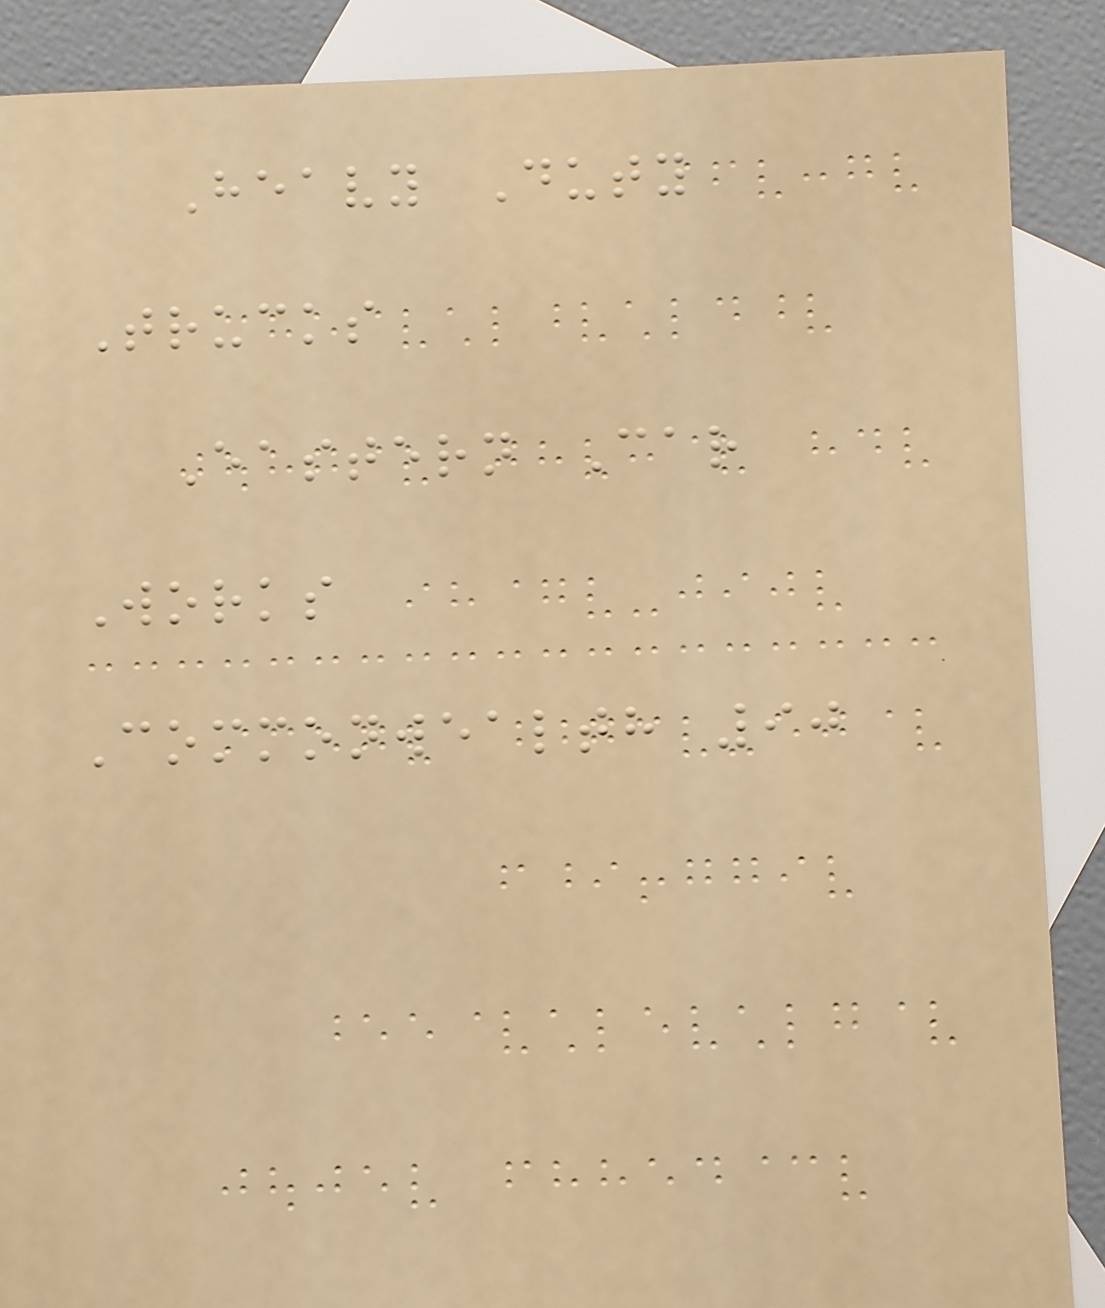Heavy Duty
Trucks
Eastern Car
Works
Commonwealth 90
